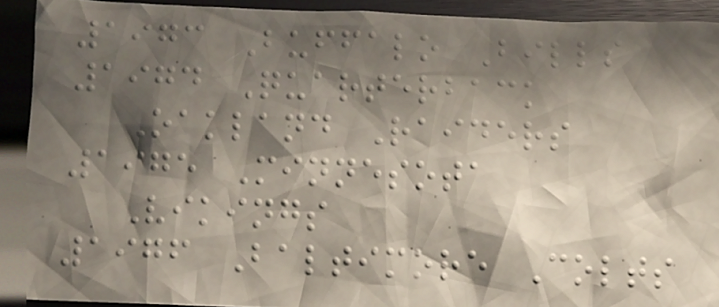1973 Buffalo Bills
1974 Quarterback
Oakland Raiders
1975 Minnesota
Vikings
1976 Baltimore Colts
